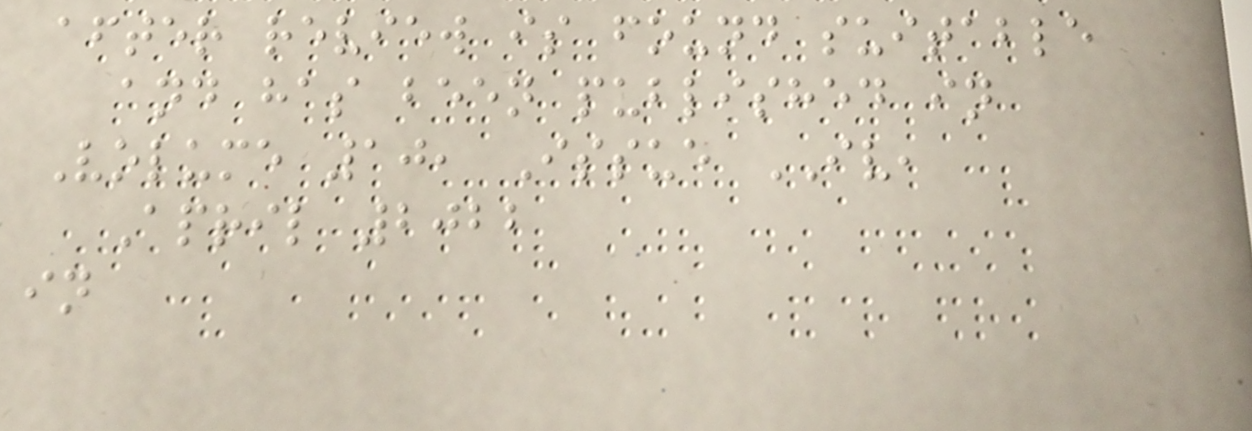after review is found suitable
and has been published in
Volume 10, Issue IV,
April 2022
in
